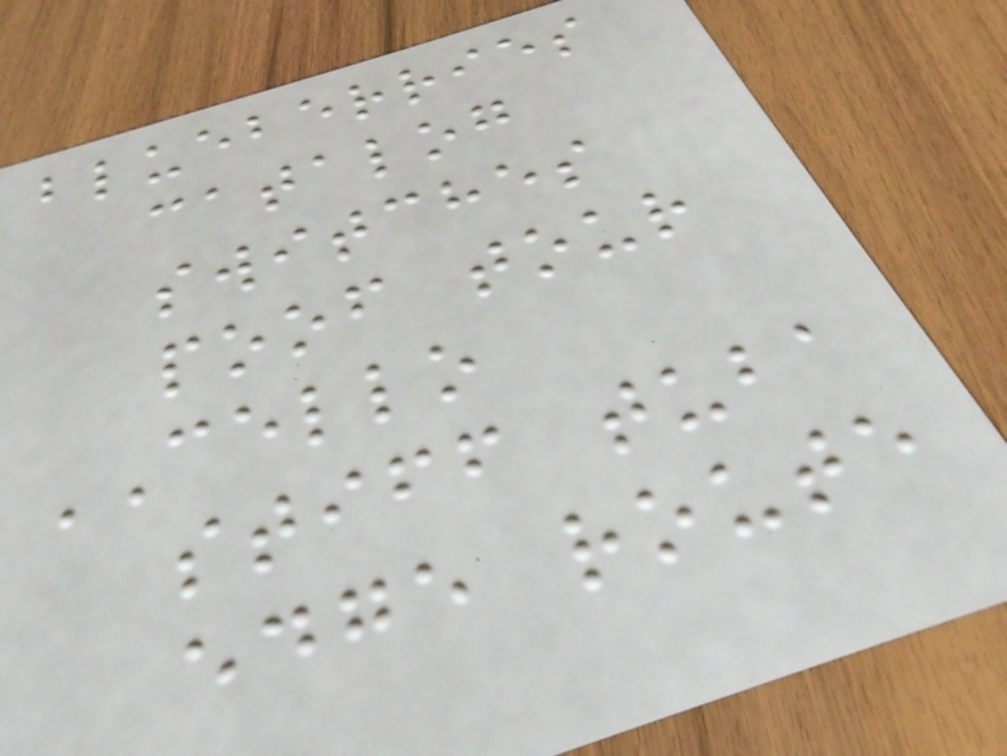blueberries
catalog
switches
poof tour
CELLO
stiff tuba
edge route
